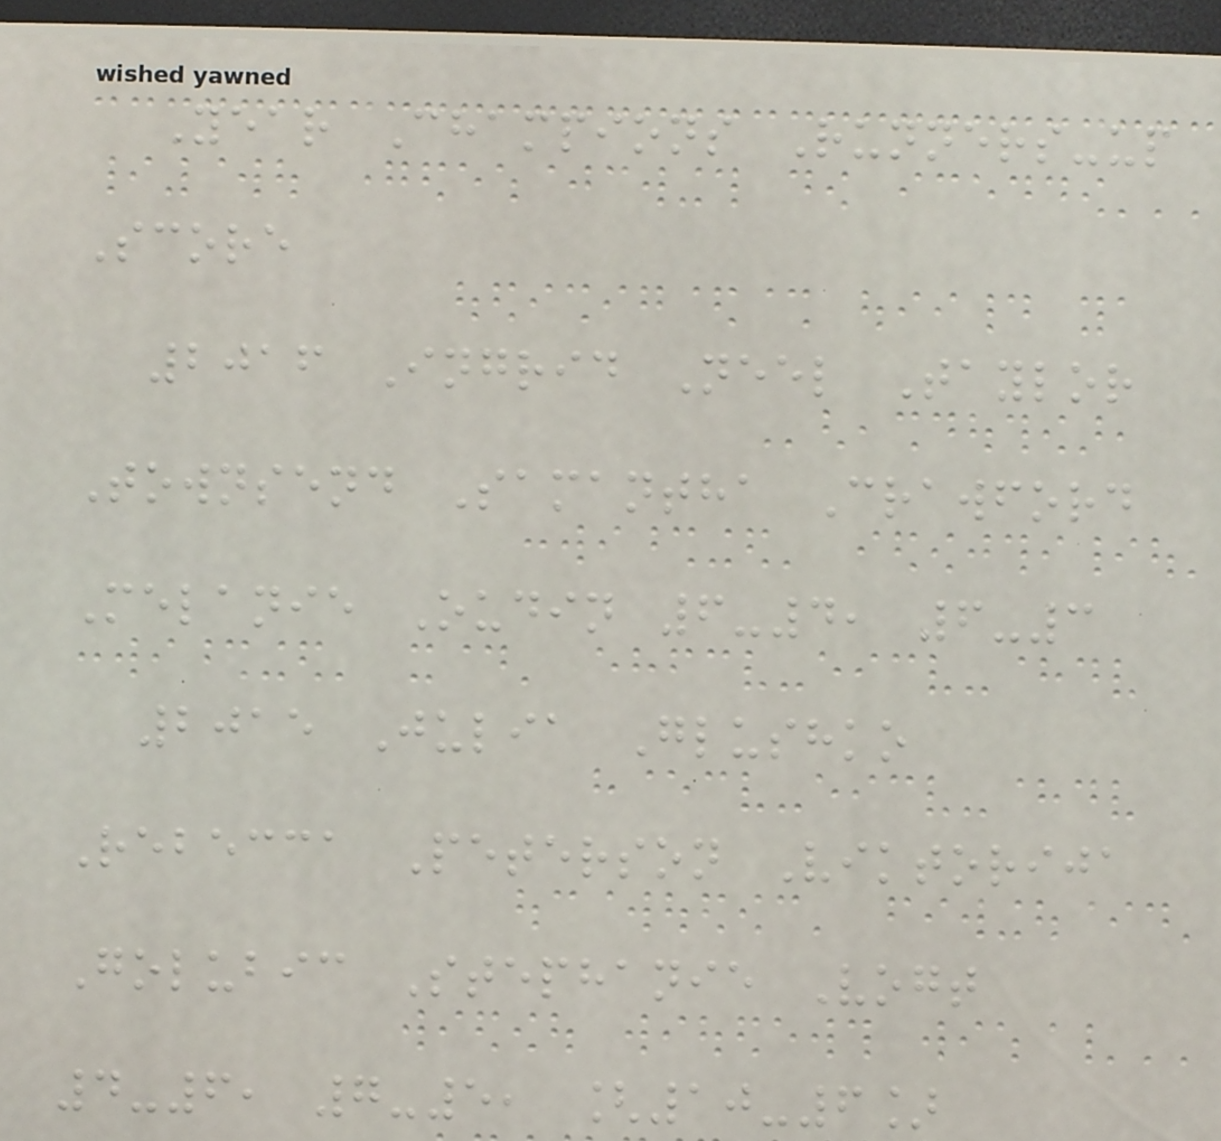Year Champions Runners-up
Score
2016 Ingrid Neel Taylor
Townsend Samantha Crawford
Melanie Oudin 6-4, 6-3
2015 Julia Glushko
Rebecca Peterson Viktorija
Golubic Stephanie Vogt
4-6, 7-5, [10-6]
